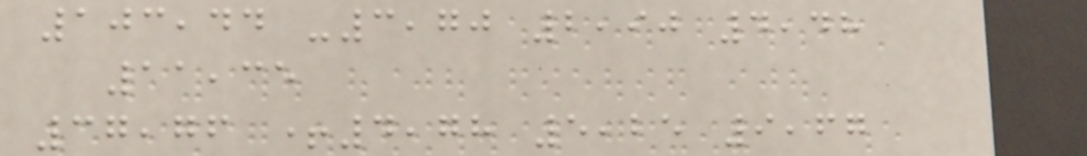103,44 -3,70 2,90 4,48
11,35
37,76 +4,78 5,25 9,67
